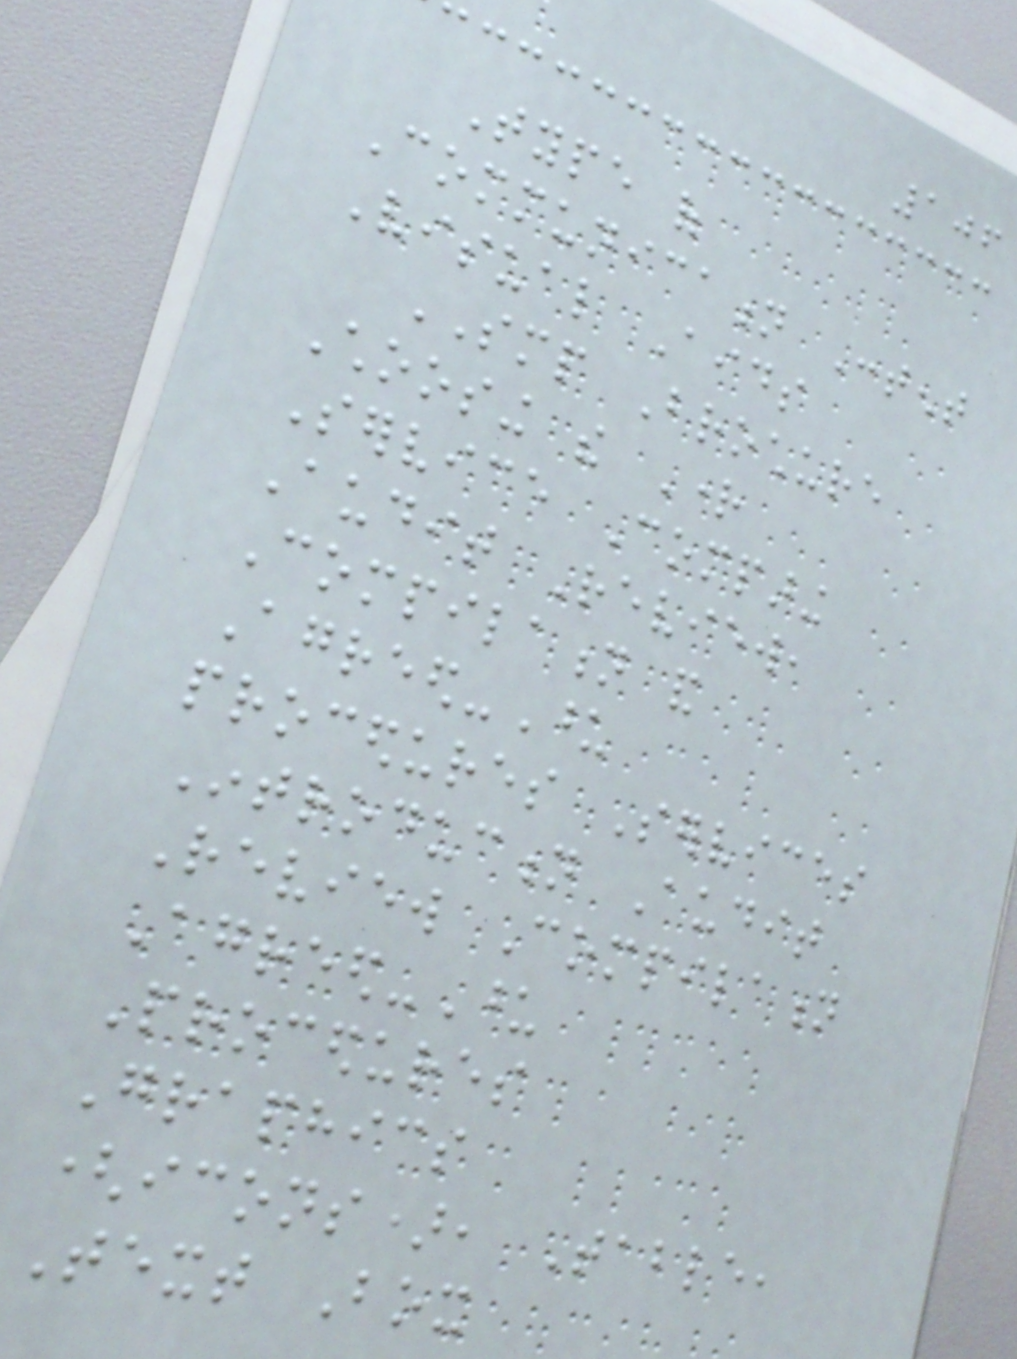106
Type of
Communication Content
Visual Aids
SMP Brochure
Choosing the Right
Service Comparing
Audit Review,
Compilation and
Agreed-Upon
procedures Services
Introduction Audit
Review Compilation
Agreed-Upon
Procedures
Graphics
(icons), Table,
Text Box
